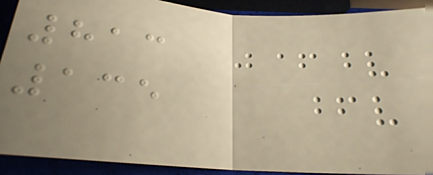813
135
